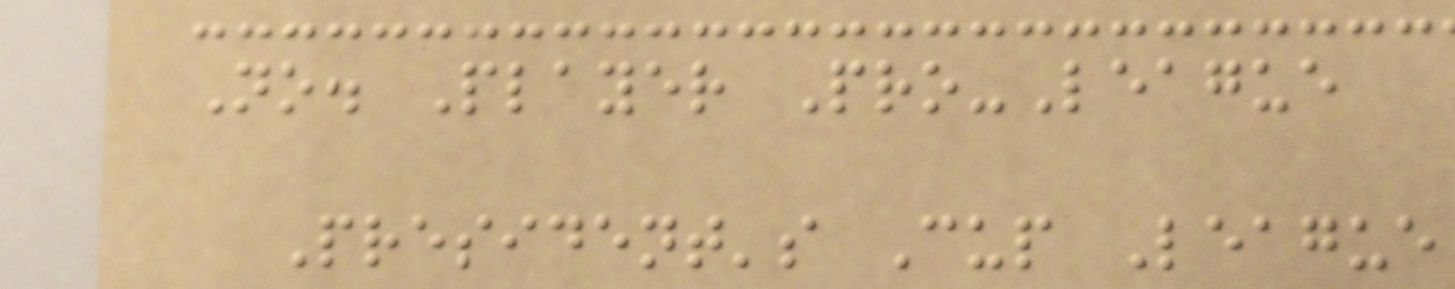No. Player Pro-League
President's Cup League
